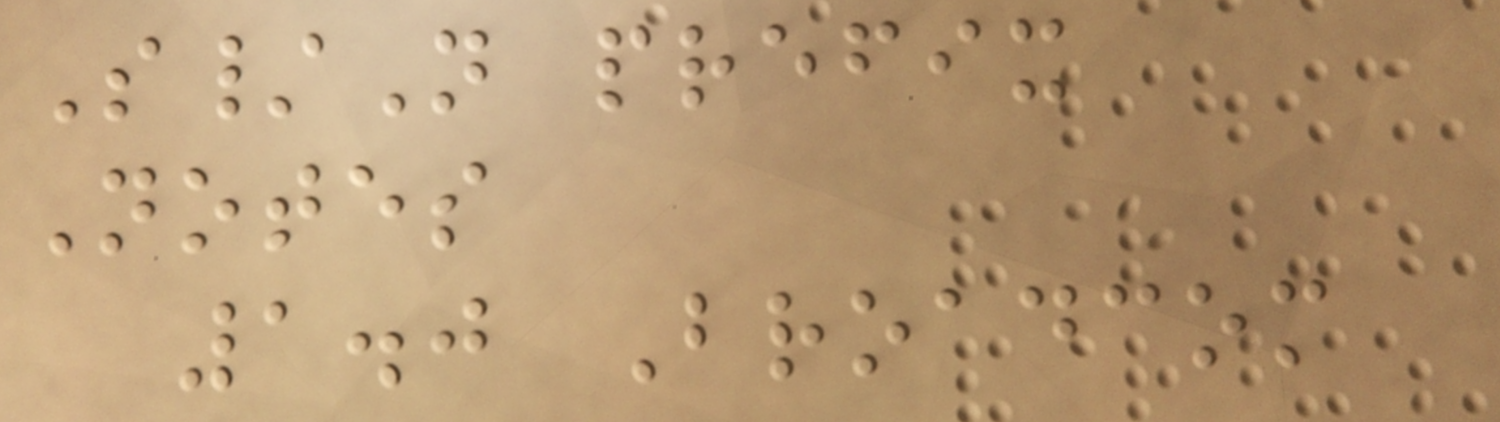S/N prefix
Notes
1.0 Broadcom
